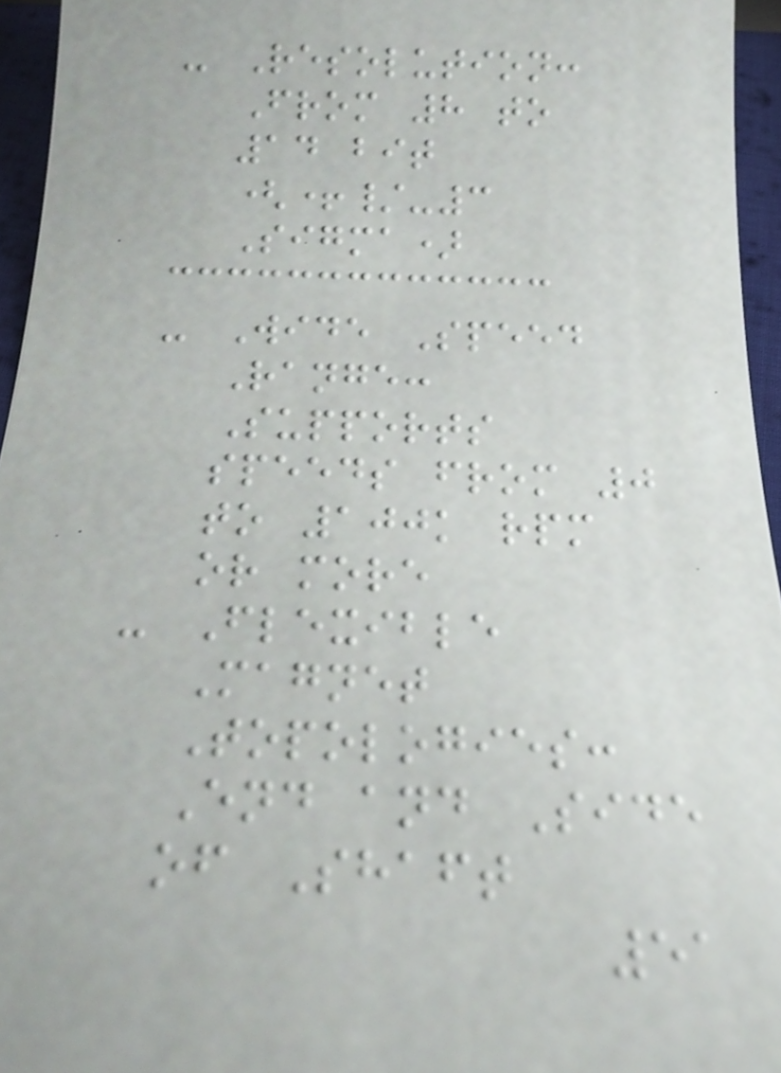- Resolution:
From 8 to
14 bit
(+/-3
Sigma)
- Wide Speed
Range:
Supports
speeds from 0
to 100k rpm
or more
- Flexible
Magnet
Topologies:
End and Side
of Shaft
51
